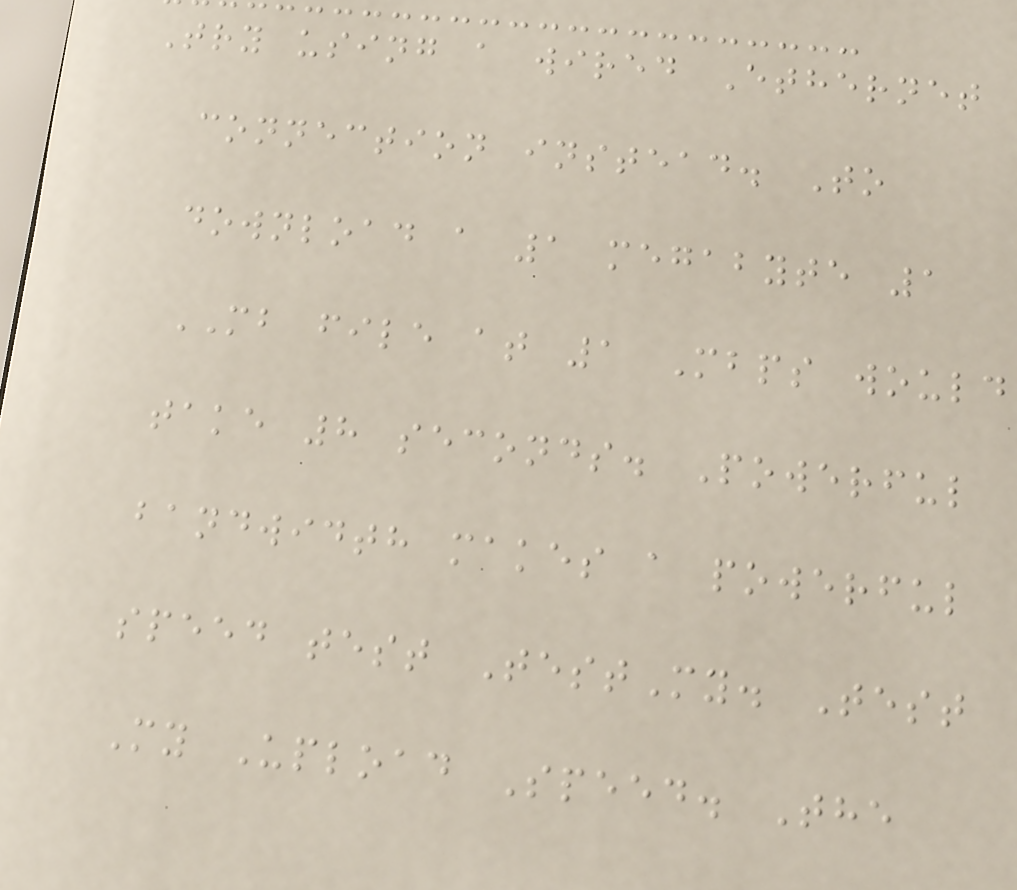Try using a wired Ethernet
connection instead. To
download a 1 megabyte 1
MB file at 1 Mbps would
take 8 seconds. Powerful
bandwidth makes a powerful
speed test TestMy. Test
My Upload Speed. The
